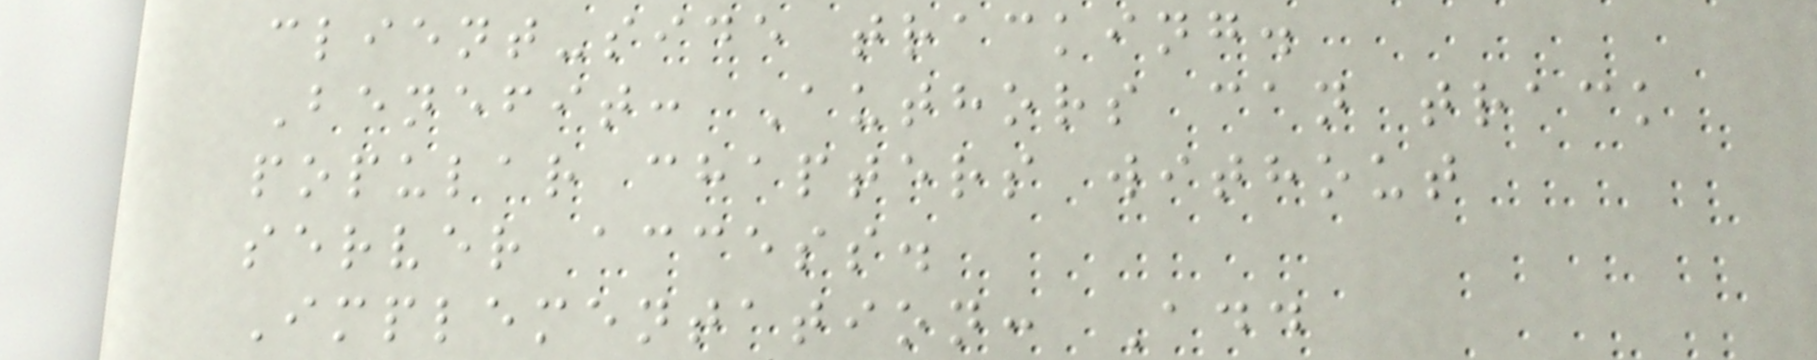client-side tracking.
Benefit: Authors can track
popular chapters without
server access.
Implementation: Add
